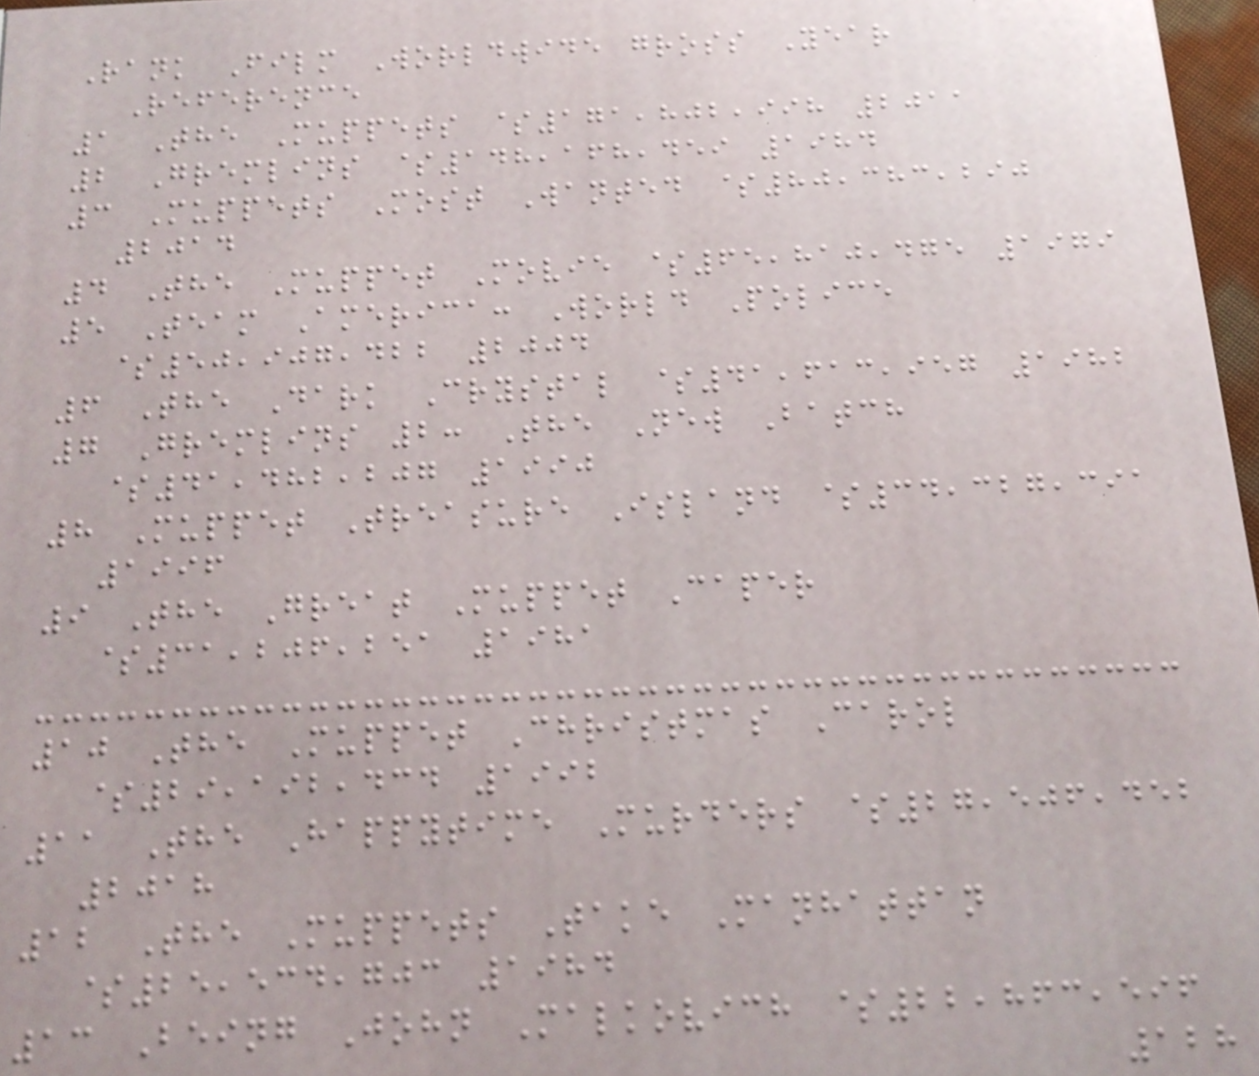Rank Film Worldwide gross Year
Reference
1 The Muppets $171,802,998 2011
2 Gremlins $148,168,459 1984
3 Muppets Most Wanted $80,383,290
2014
4 The Muppet Movie $65,810,475 1979
5 Team America: World Police
$50,907,422 2004
6 The Dark Crystal $41,613,957 1982
7 Gremlins 2: The New Batch
$41,482,207 1990
8 Muppet Treasure Island $34,327,391
1996
9 The Great Muppet Caper
$31,206,251 1981
10 The Muppet Christmas Carol
$29,192,434 1992
11 The Happytime Murders $27,506,452
2018
12 The Muppets Take Manhattan
$25,534,703 1984
13 Being John Malkovich $22,863,596
128
